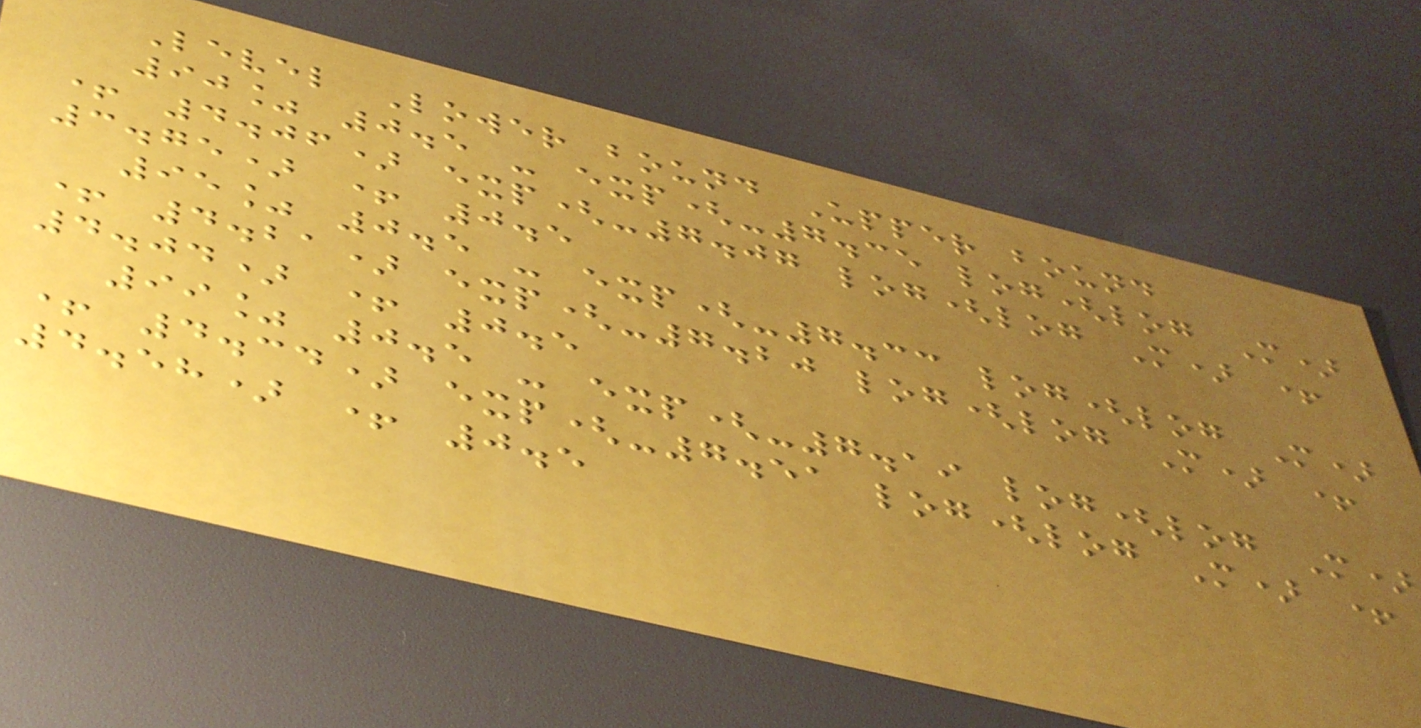Level Lower bound Upper bound
90% 0.5 - exp(-7.35 log(log M)
+ 4.06) exp(-7.07 log(log M) +
3.75) + 0.5
95% 0.5 - exp(-7.33 log(log M)
+ 4.21) exp(-7.20 log(log M) +
4.04) + 0.5
99% 0.5 - exp(-7.19 log(log M)
+ 4.34) exp(-7.51 log(log M) +
4.58) + 0.5
